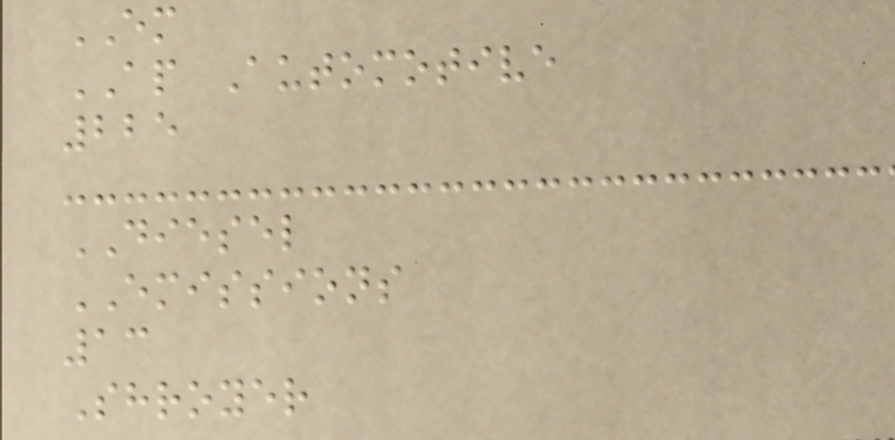EM
AP Automotive
225
DIESEL
EMISSIONS
13
Shroyer
